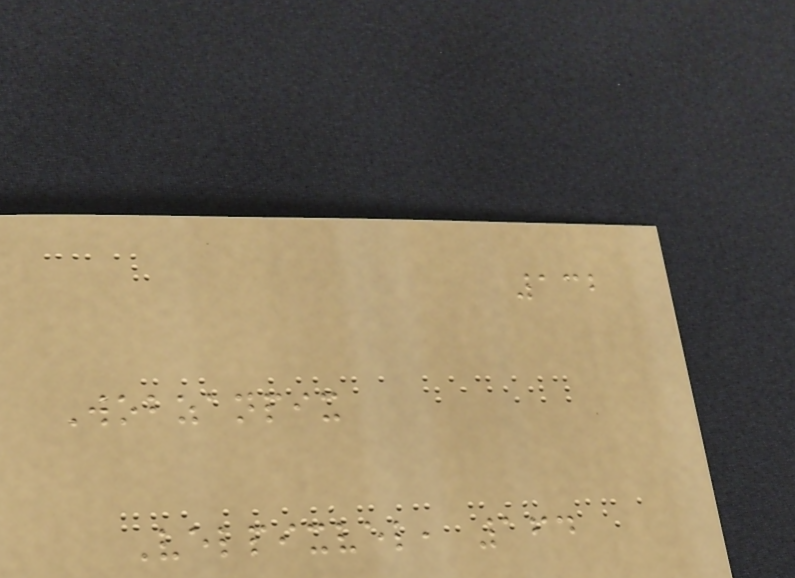132
Wobzanpix
Velpixvel, 164
